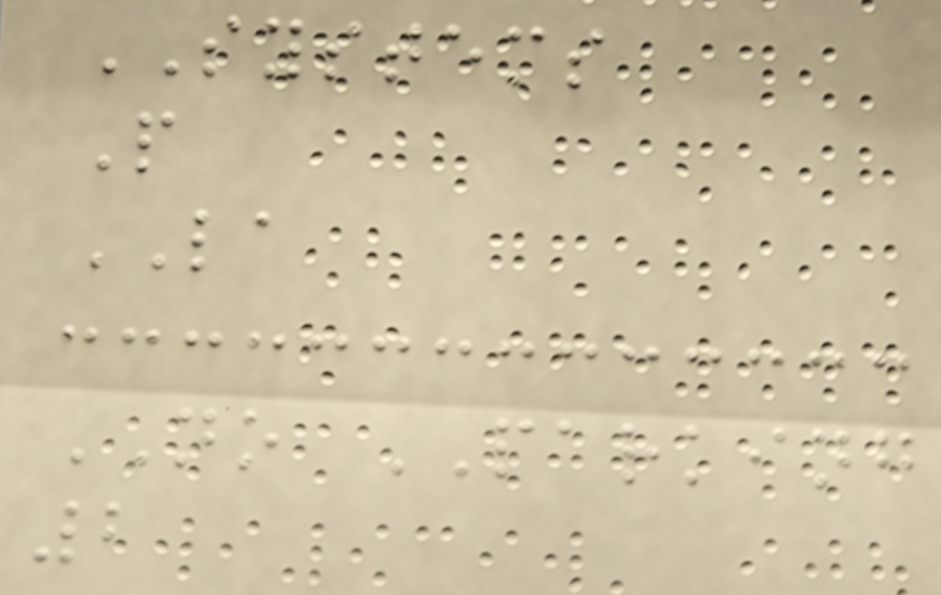SYSTEMS
P
LA
NO PARKING
2
